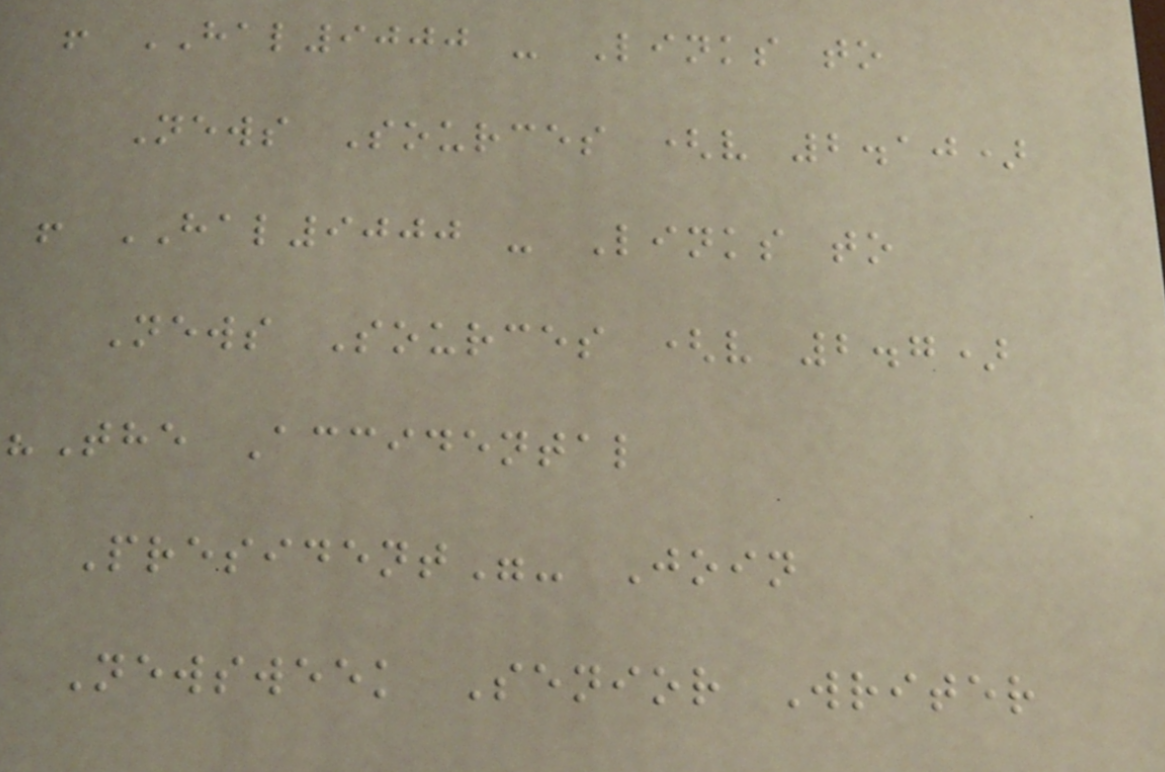! HAL9000 - Links to
News Sources (v 2.10)
! HAL9000 - Links to
News Sources (v 2.7)
"The Accidental
President"- Join
Newsweek Senior Writer
